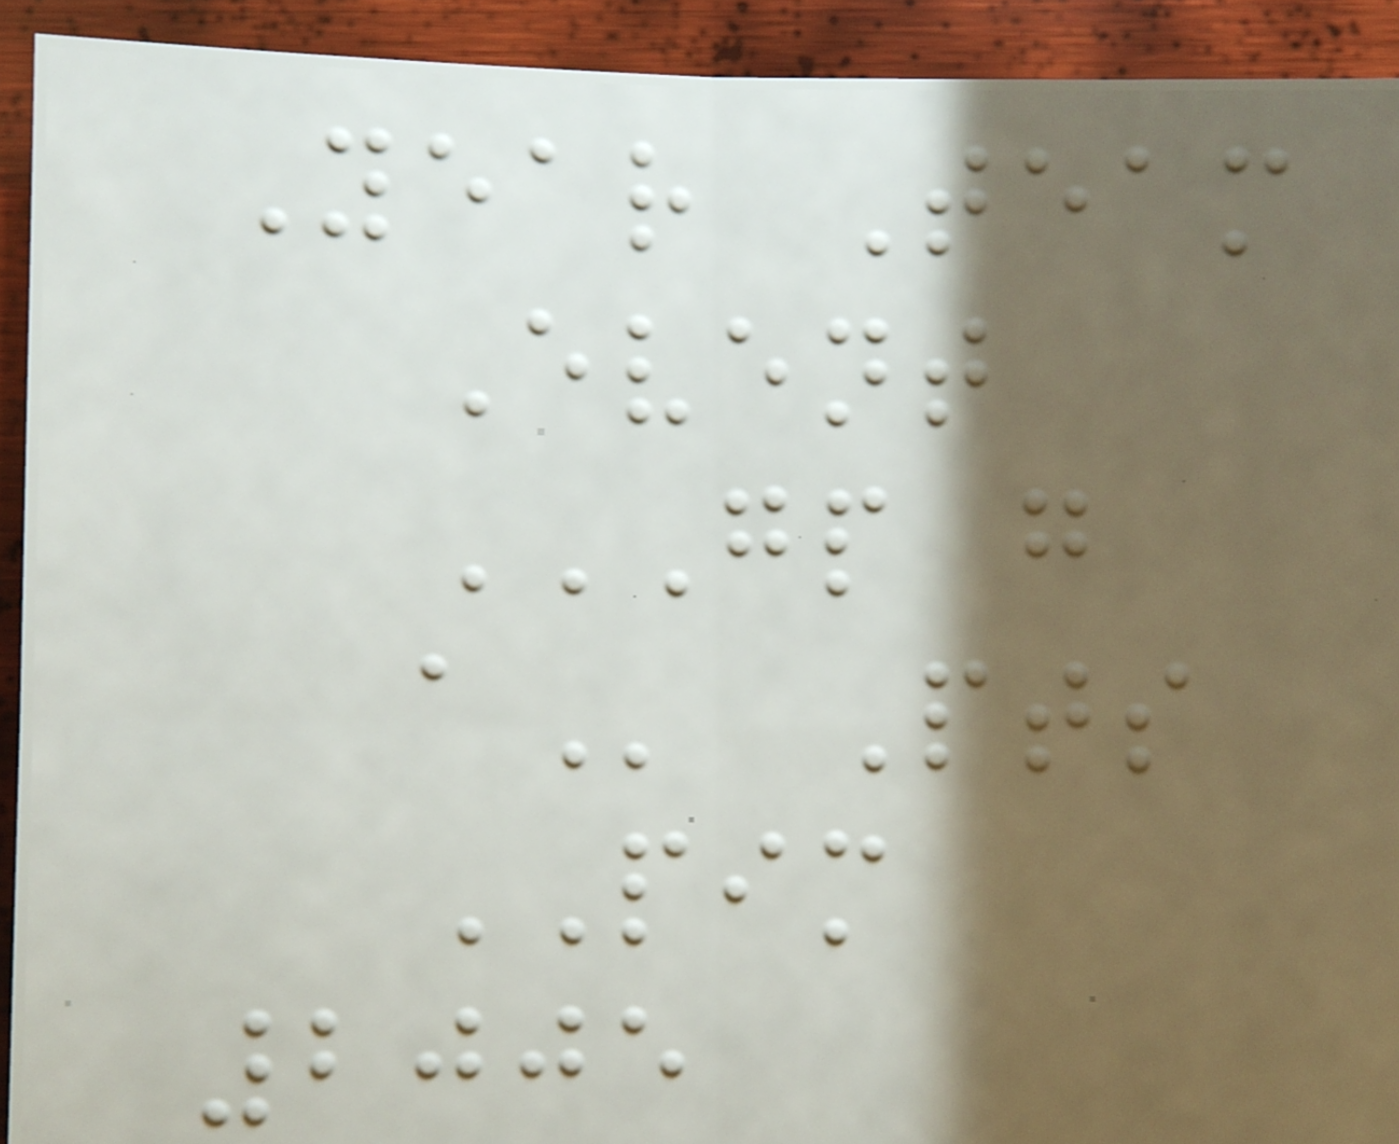Year Team
Event
GP G
A Pts
PIM
2005
